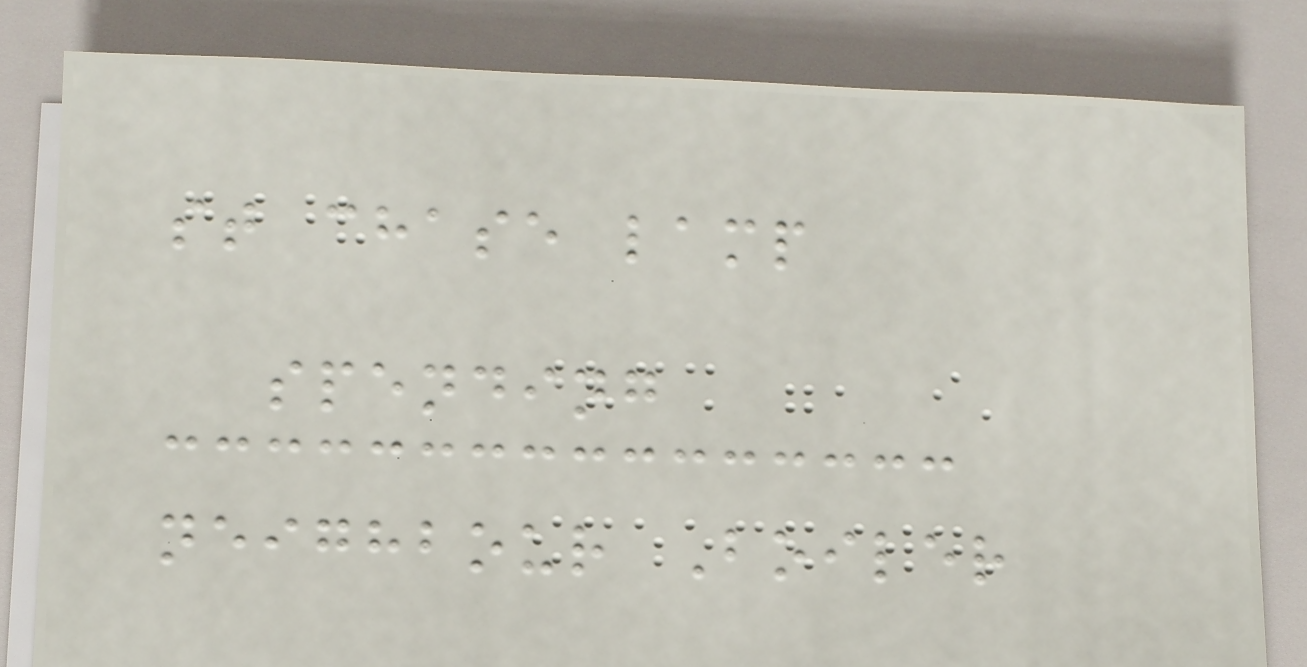st chase lamp
spending
neighbour Boiler
